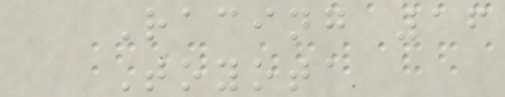Racing 16
Toyota
